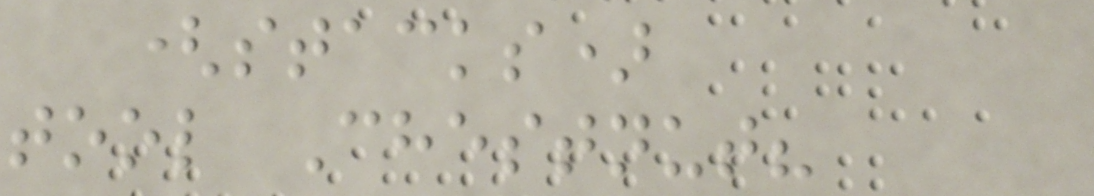(stacks)
tool Chestnut?
